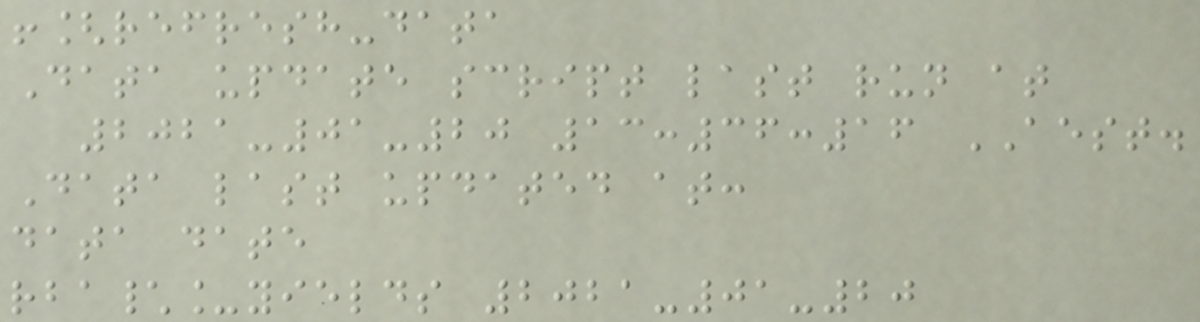![refresh-data
Data update script last run at
2021-01-20 13:36:16 AEST.
Data last updated at:
data date
rba\_yields 2021-01-20
